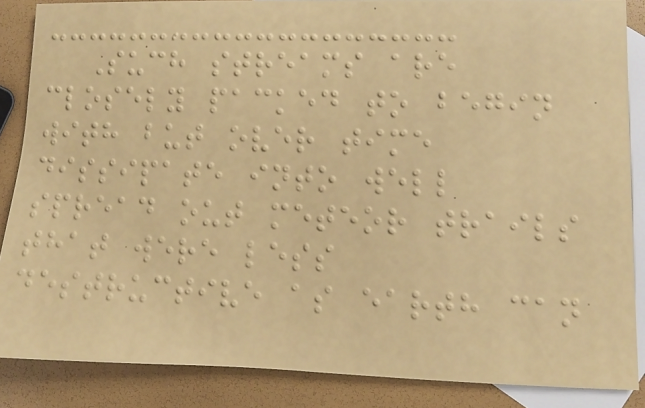Such streams are
closely packed to begin
with but over time
dissipate into well
spread out meteor trails
that were less
destructive as earth can
